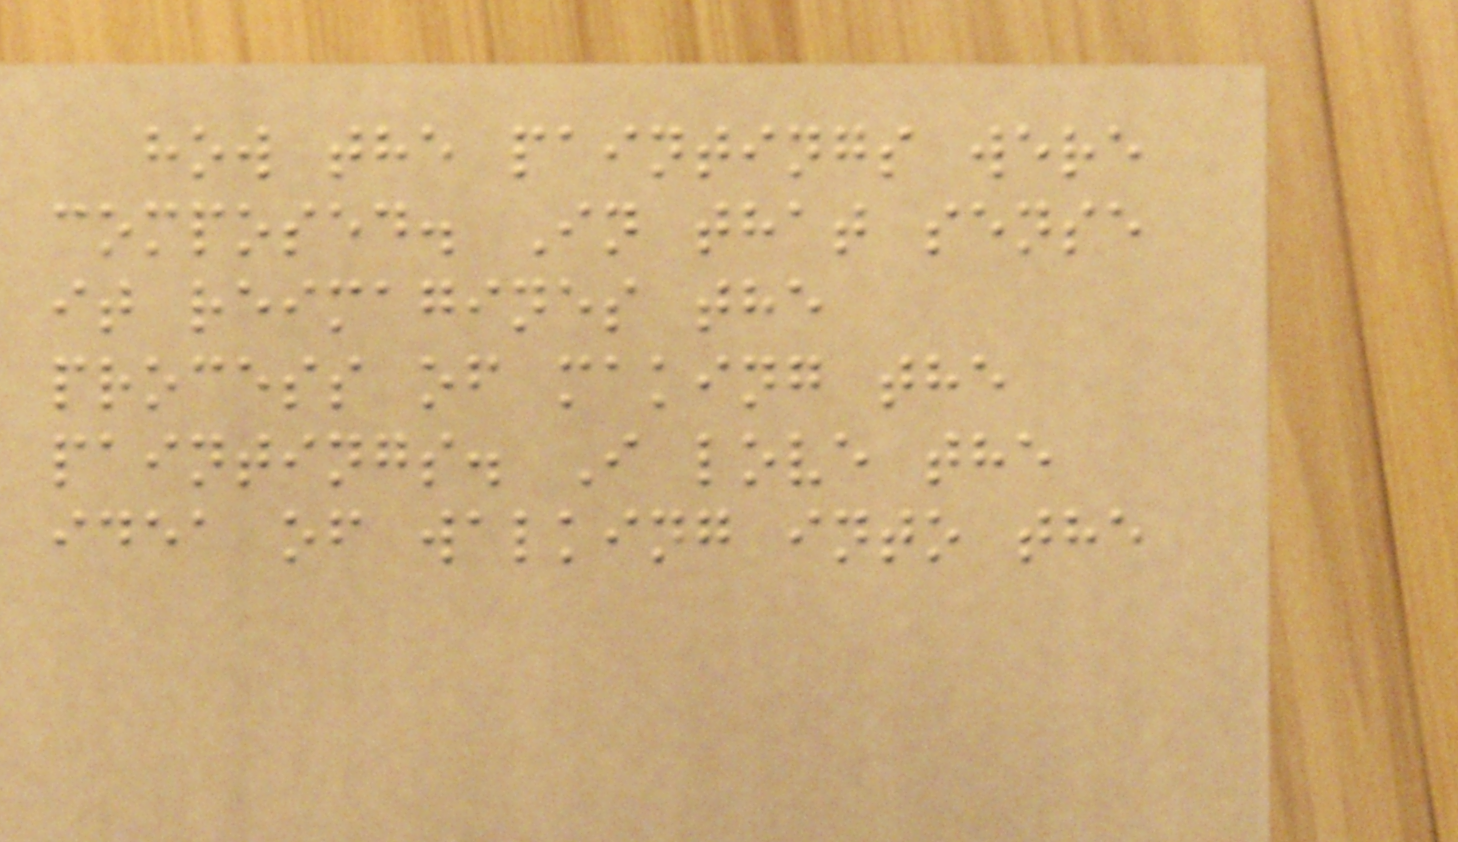how the paintings were
composed. In that sense
it reimagines the
process of making the
paintings. I love the
idea of walking into the
